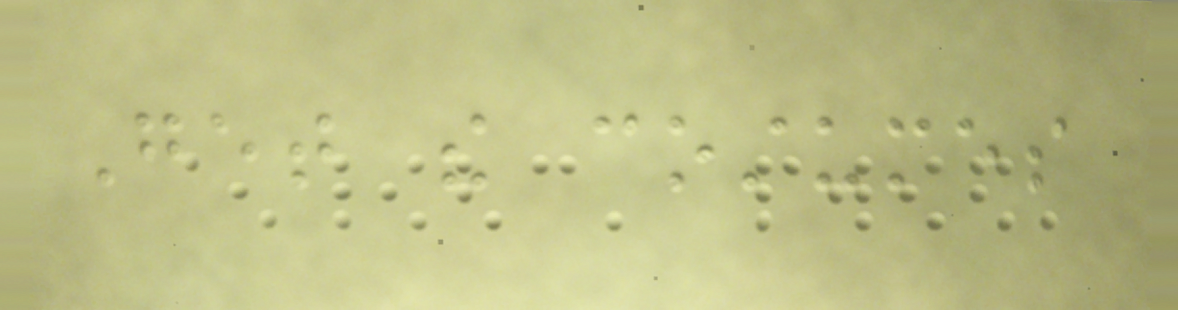Get the costumes
